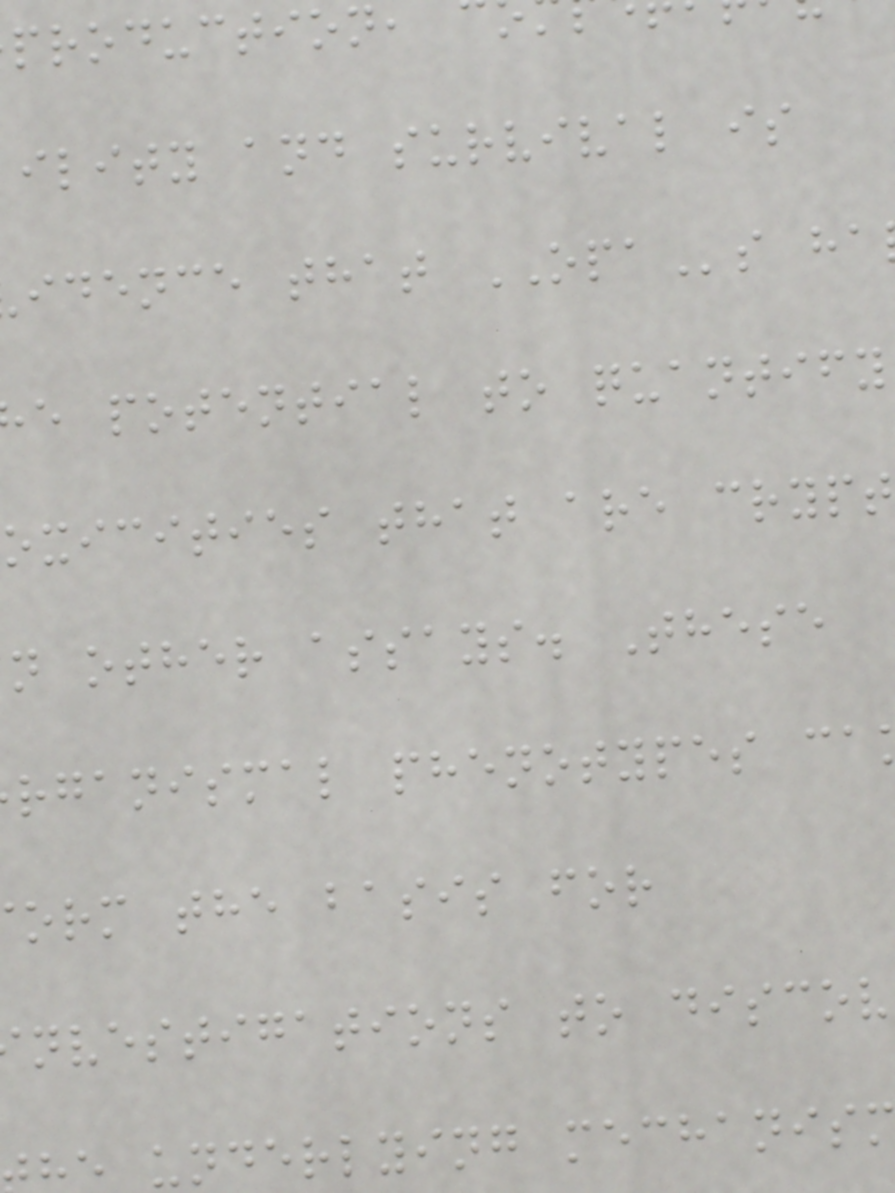production,
ility and survival is
idence that OPAs ha
e potential to quantify
oxicities that are crypt
n other assays. These
rganismal phenotypes ca
orm the basis for
nvestigations to discov
underlying mechanis
